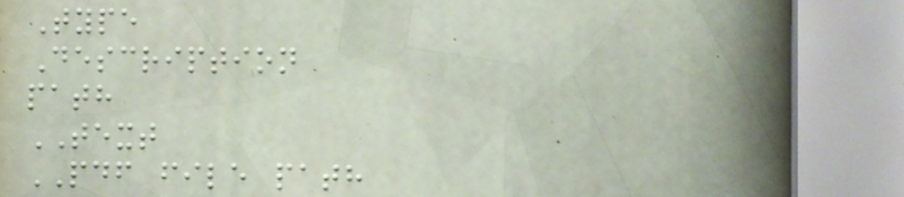Type
Description
path
TEXT
PDF file path
